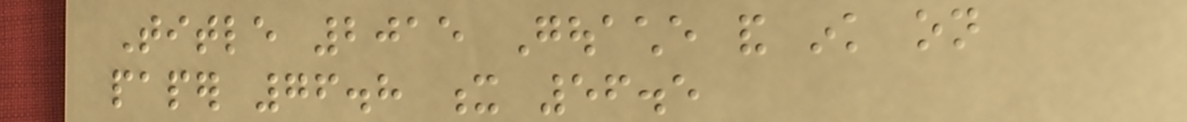Title 2015 Gouache and ink on
paper 76.8 x 56.5
